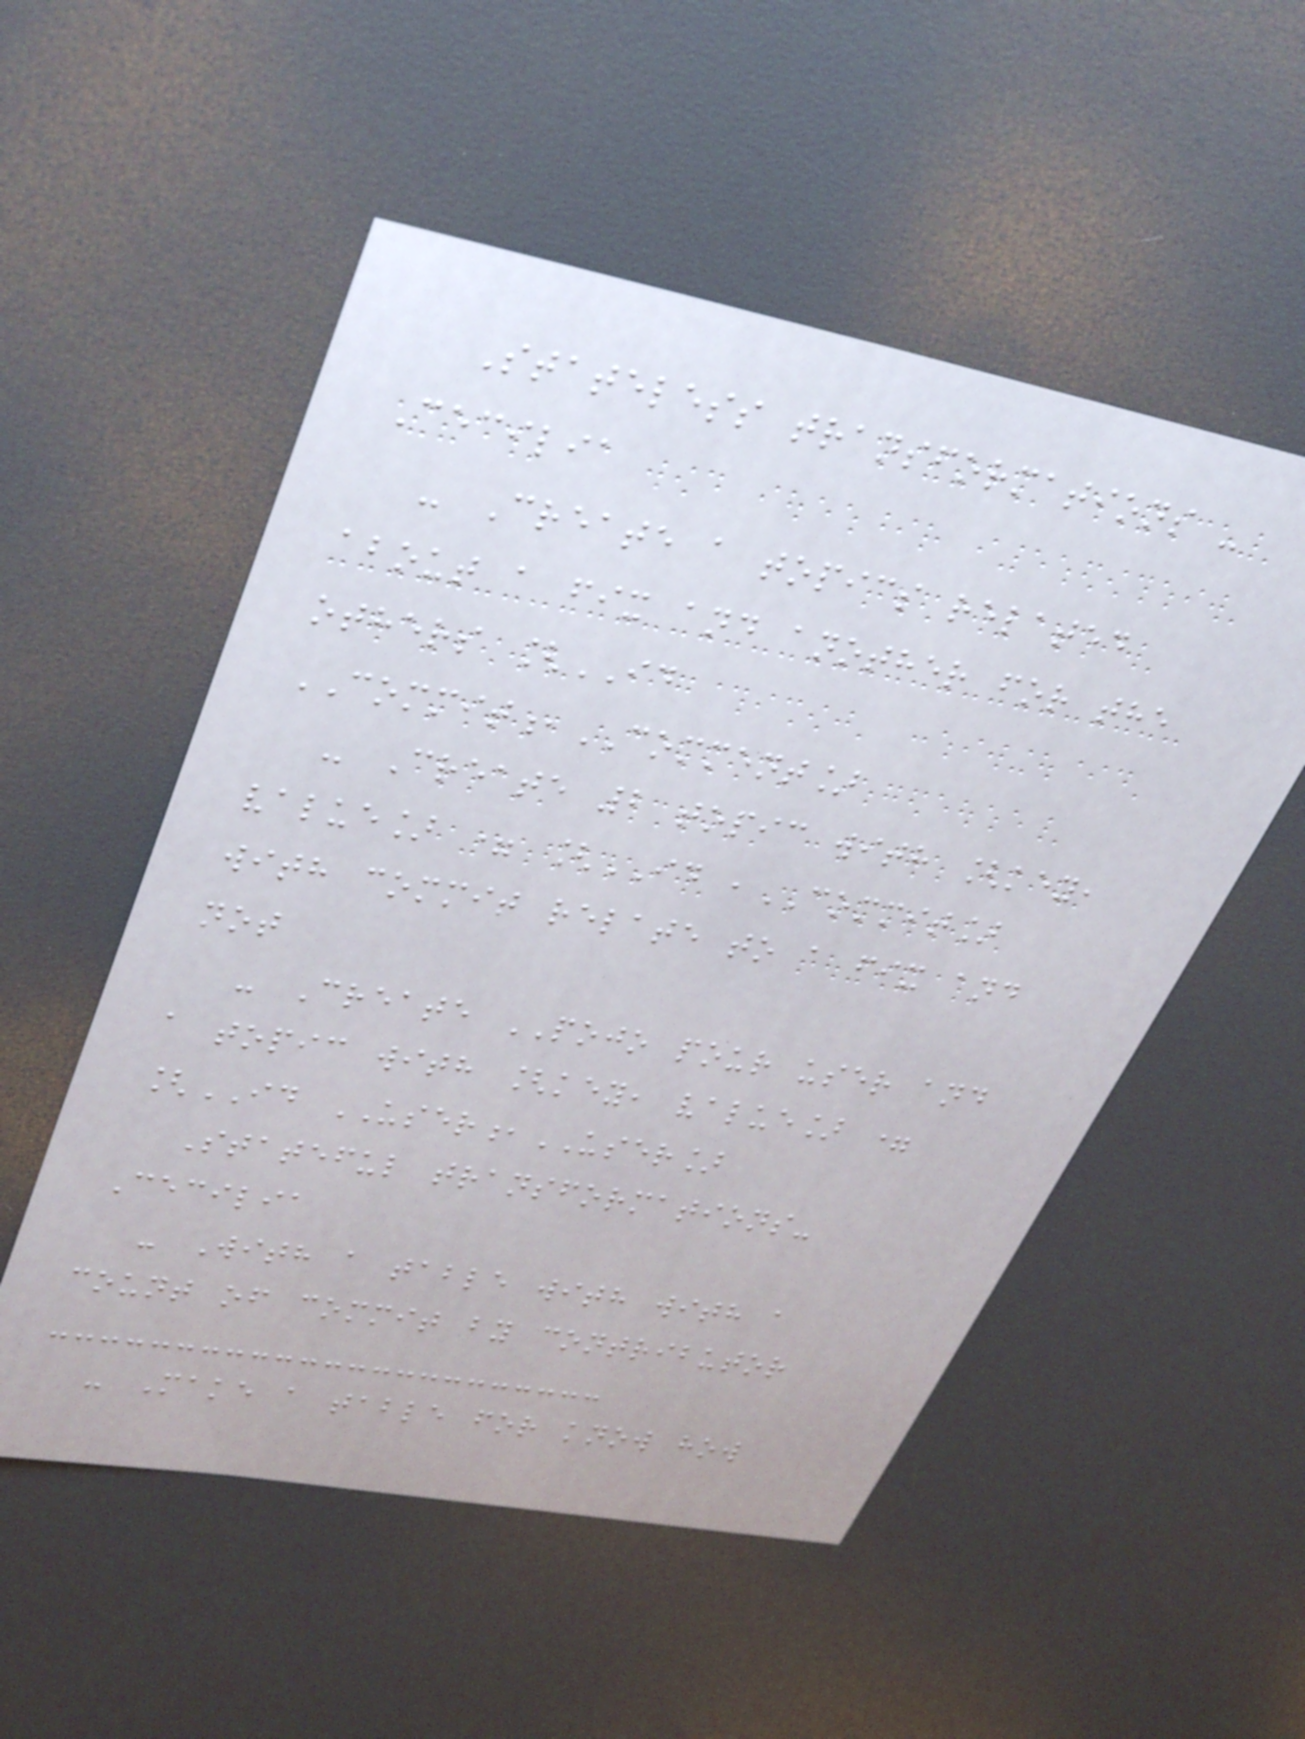Stateless transformations -
Cecilia
- Create a topics related
about a fix and another for the
others [ID
COMMIT,COMMENT]
- Create 2 topic with [key,
value] = [ID ,COMMIT]
with commit relate to a fix and
not
- Create POJO pour user and
a topic with [key, value] =
[ID USER,USER]
Stateful transformations-
Cecilia
- With a table with with a
count of commit by contributor
- Make a table for know how
